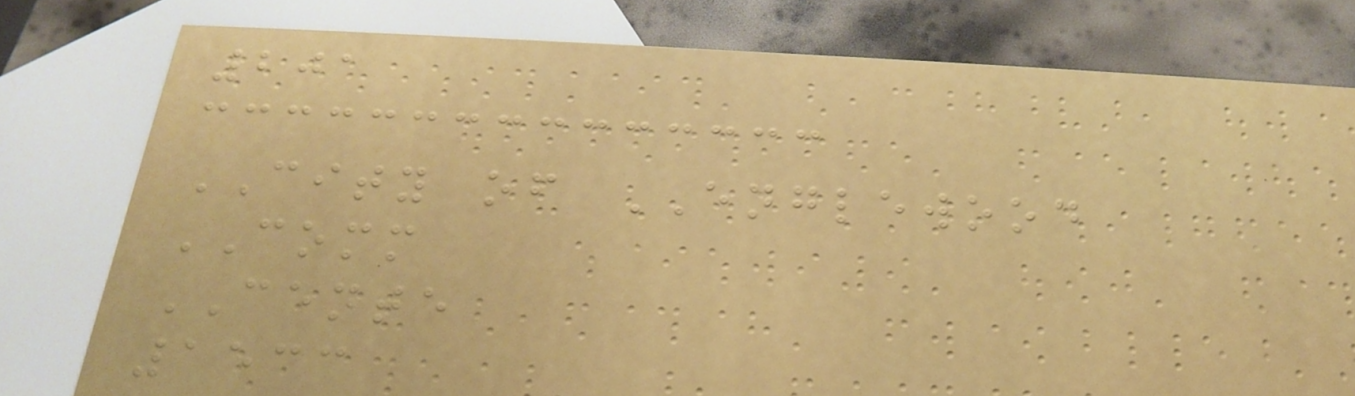201
CITY of ENGLEWOOD
COMM
CENTE
1533
